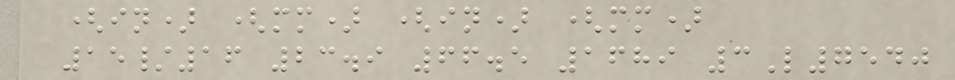(in) (mm) (in) (mm)
15/16 23.9 66.5 1689 3L7540
